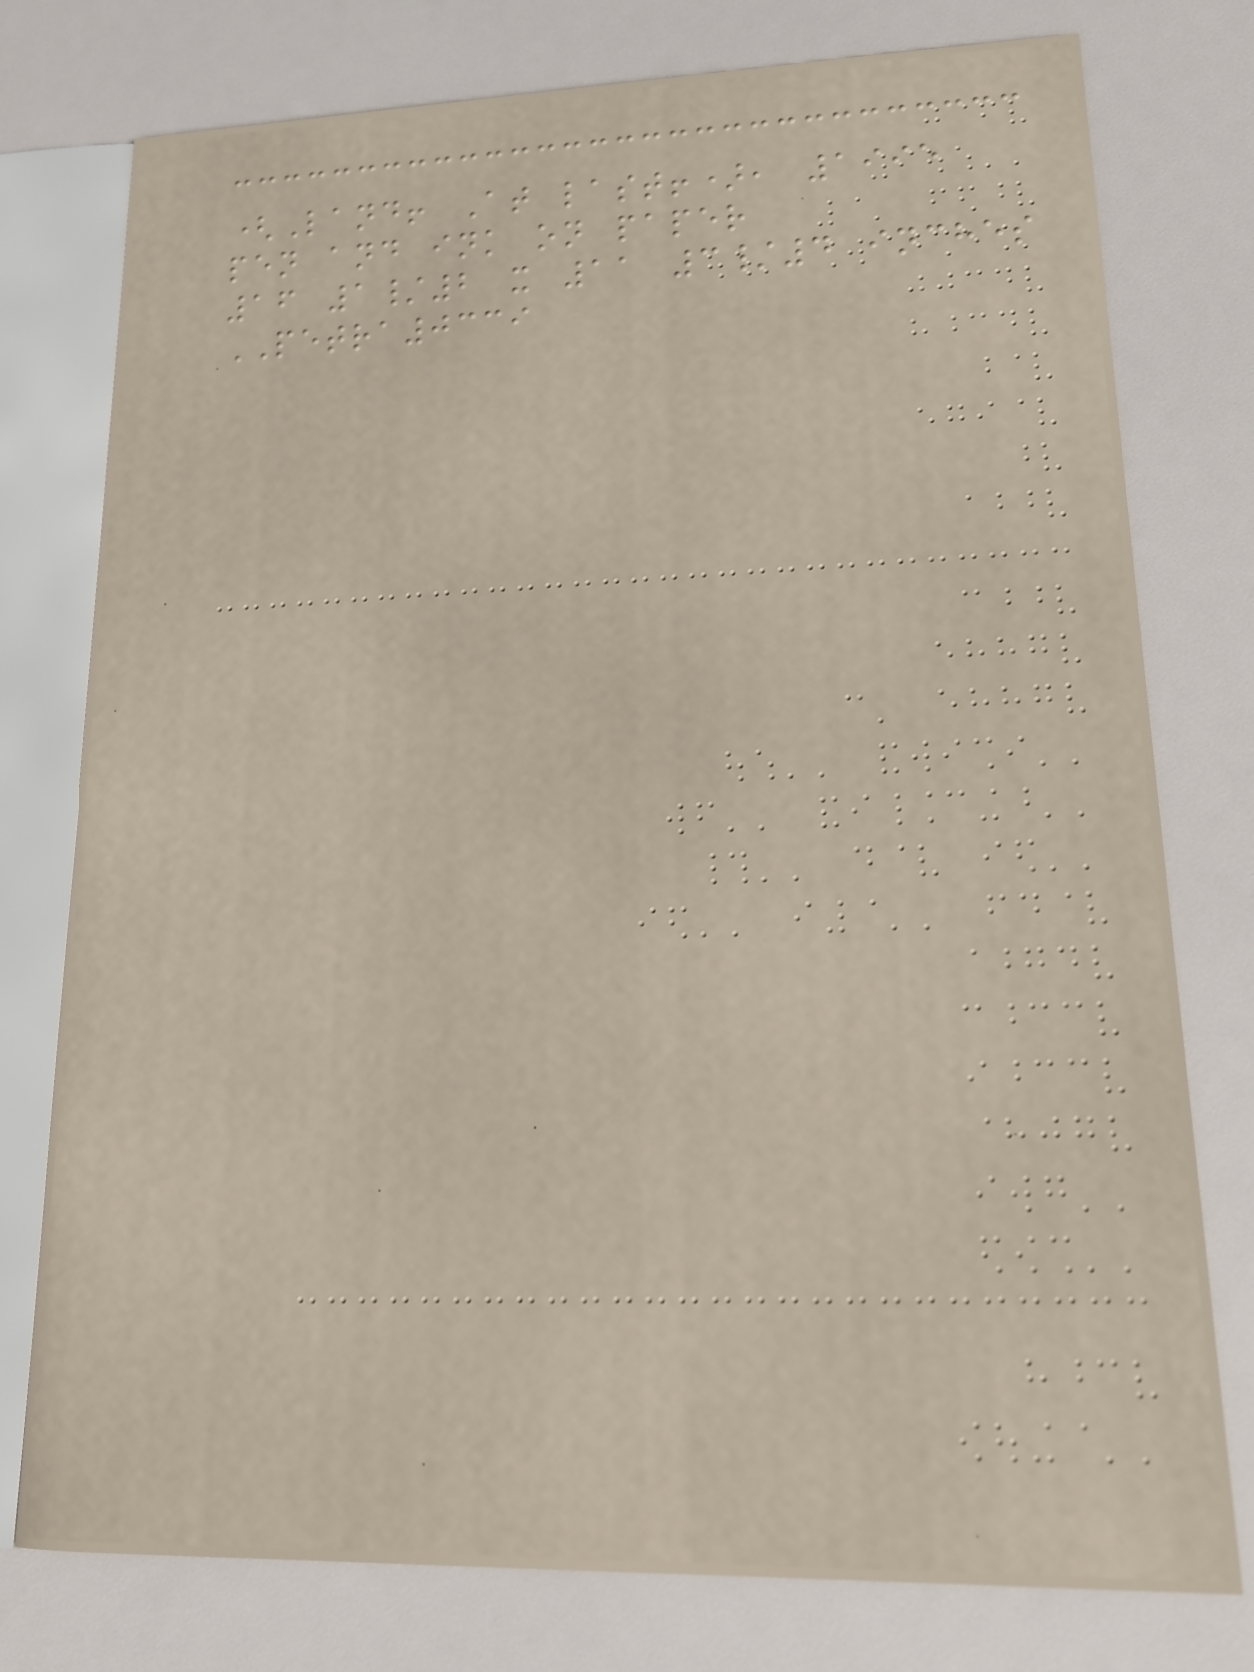(Land! At last!), 1995
pen and ink on paper
16 1/2 x 11 3/4 inches
PETRA0339
